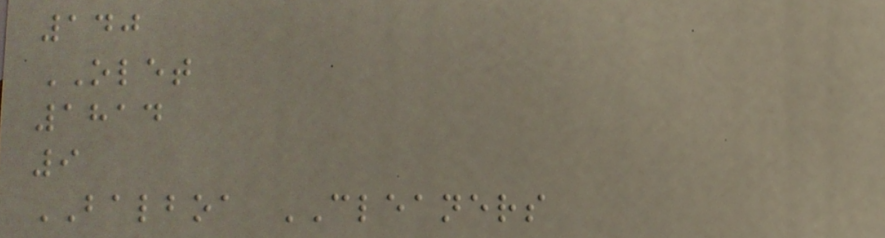140
OLET
1814
9
BALBOA CLEANERS
